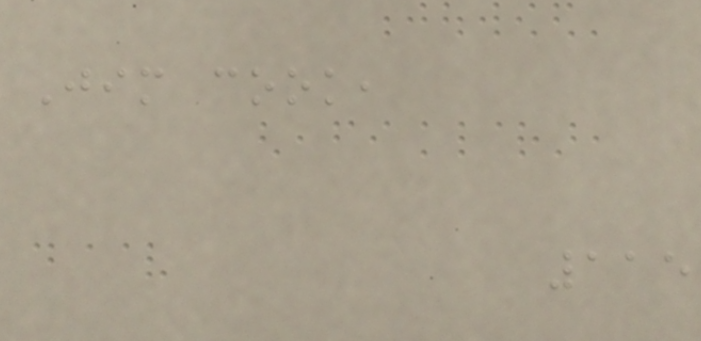Jim cook,
115
